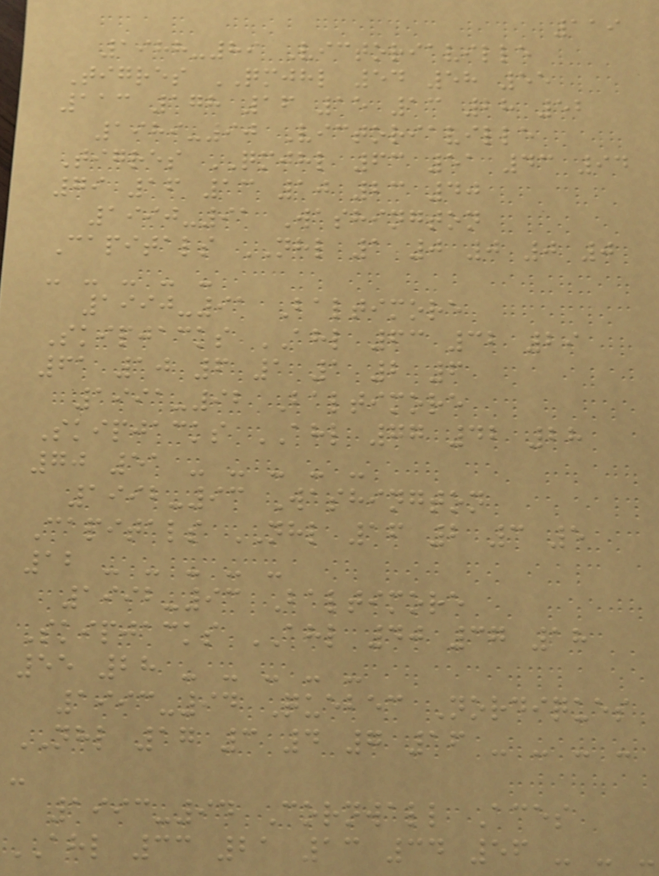119
1988-89 Victoriaville
Tigres QMJHL 54 58 55
113 178 16 15 13 28 52
1989-90 Victoriaville
Tigres QMJHL 63 51 43 94
79 16 13 10 23 40
1990-91 Washington
Capitals NHL 1 0 0 0 0
- - - - -
1990-91 Baltimore
Skipjacks AHL 63 32 29
61 10 6 1 1 2 6
1991-92 Baltimore
Skipjacks AHL 77 42 28
70 51 - - - - -
1992-93 Washington
Capitals NHL 16 2 3 5
12 - - - - -
1992-93 Baltimore
Skipjacks AHL 40 37 18
55 28 - - - - -
1993-94 Quebec Nordiques
NHL 17 3 4 7 16 - - - -
-
1993-94 Cornwall Aces
AHL 33 21 13 34 56 - - -
